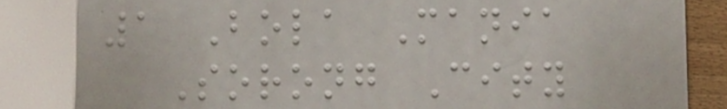1 Bola Mania
Sorong City
